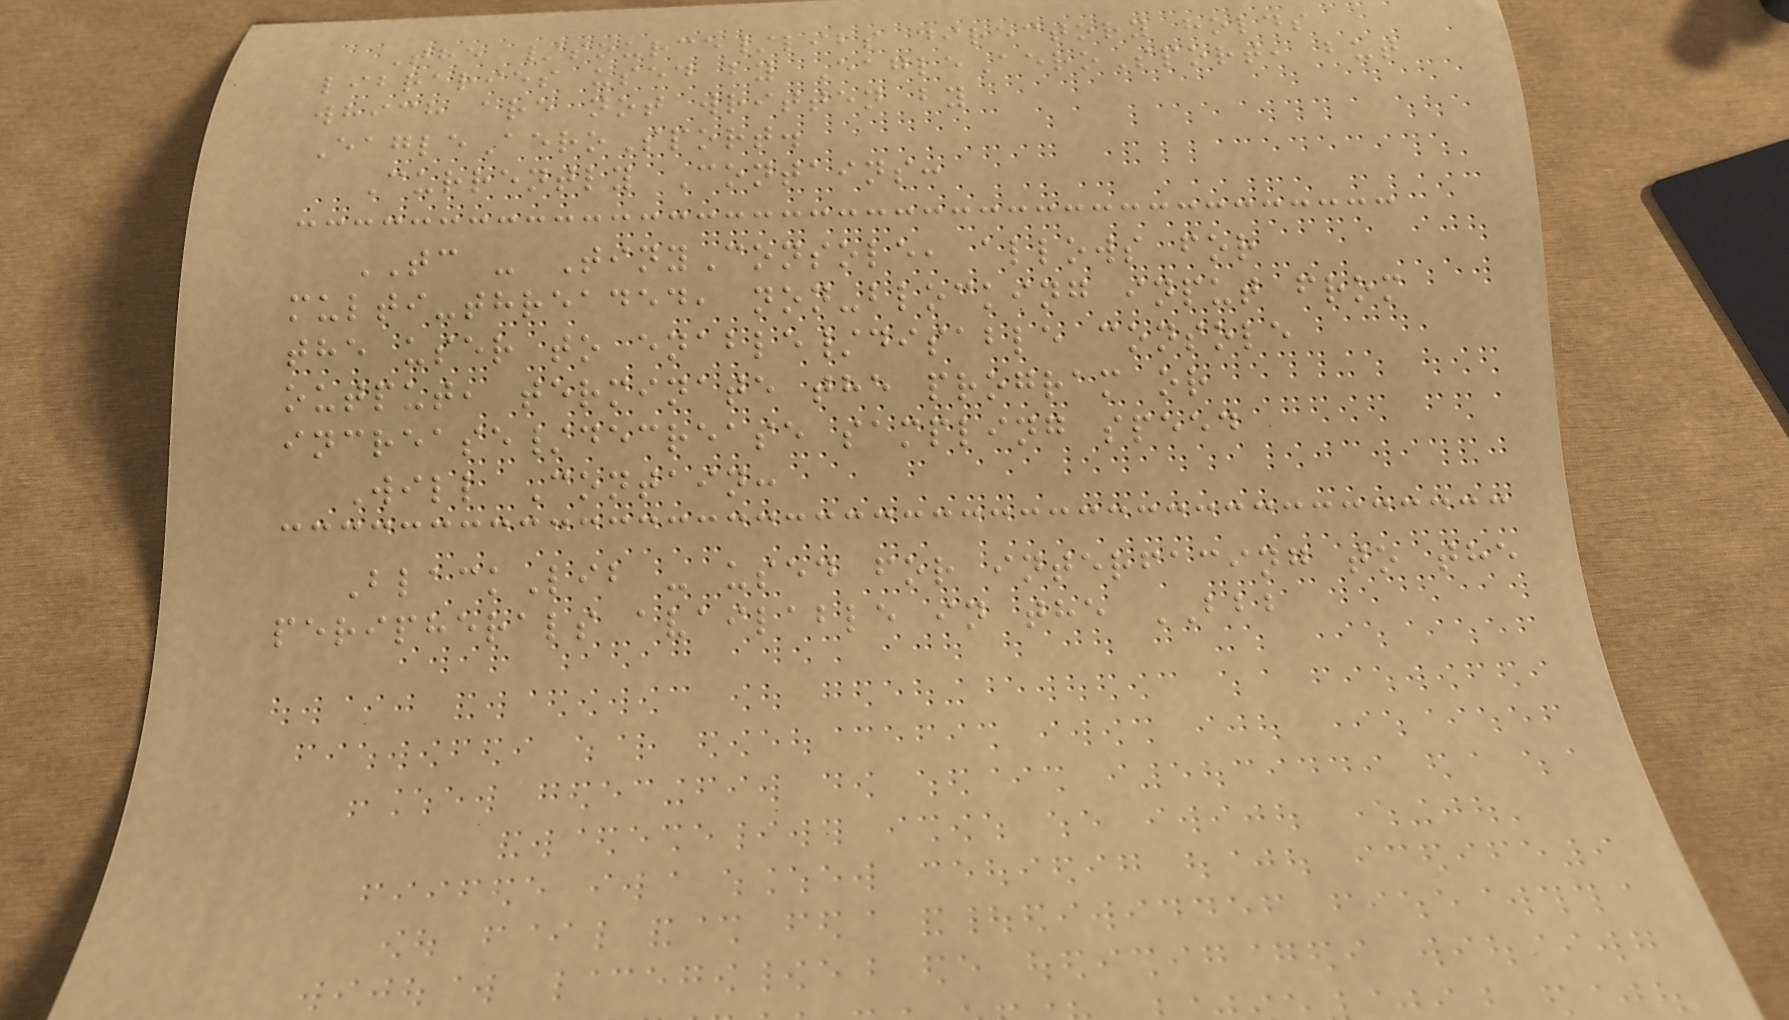The /source/libs directory holds
libraries used by EagleAeroSport, but
which are not written by
EagleAeroSport.
Currently Contains:
TC - TinyConsole, allows for
multi-threaded, non-blocking input from
the user to enable/disable console
output, terminate the program or
increase/decrease sampling speed
Will Contain:
BlackLib - used for interfacing to the
peripherals available in the BBB
